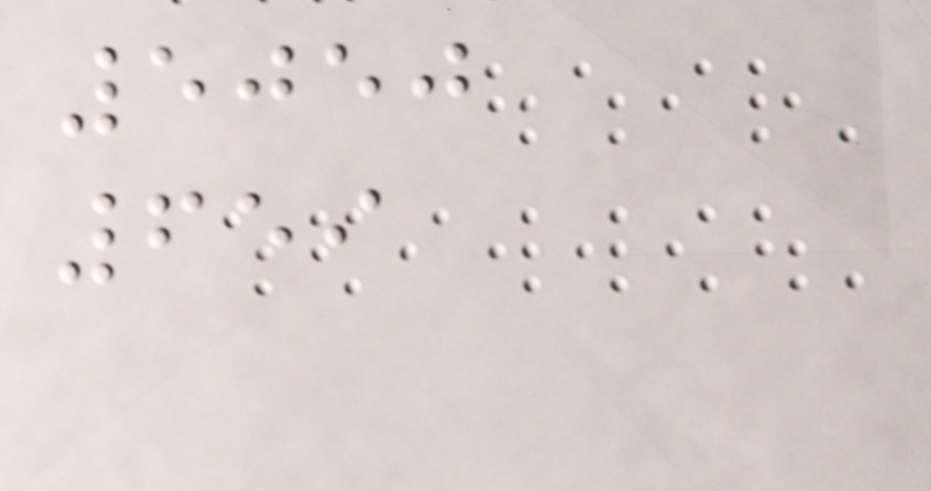5050
659
